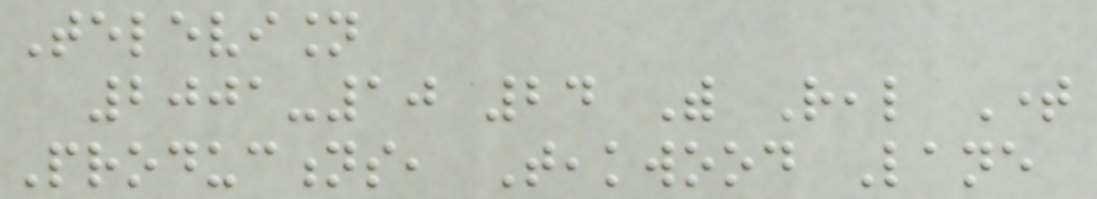Television
2001-10 24 With Real Time
Productions, Teakwood Lane
